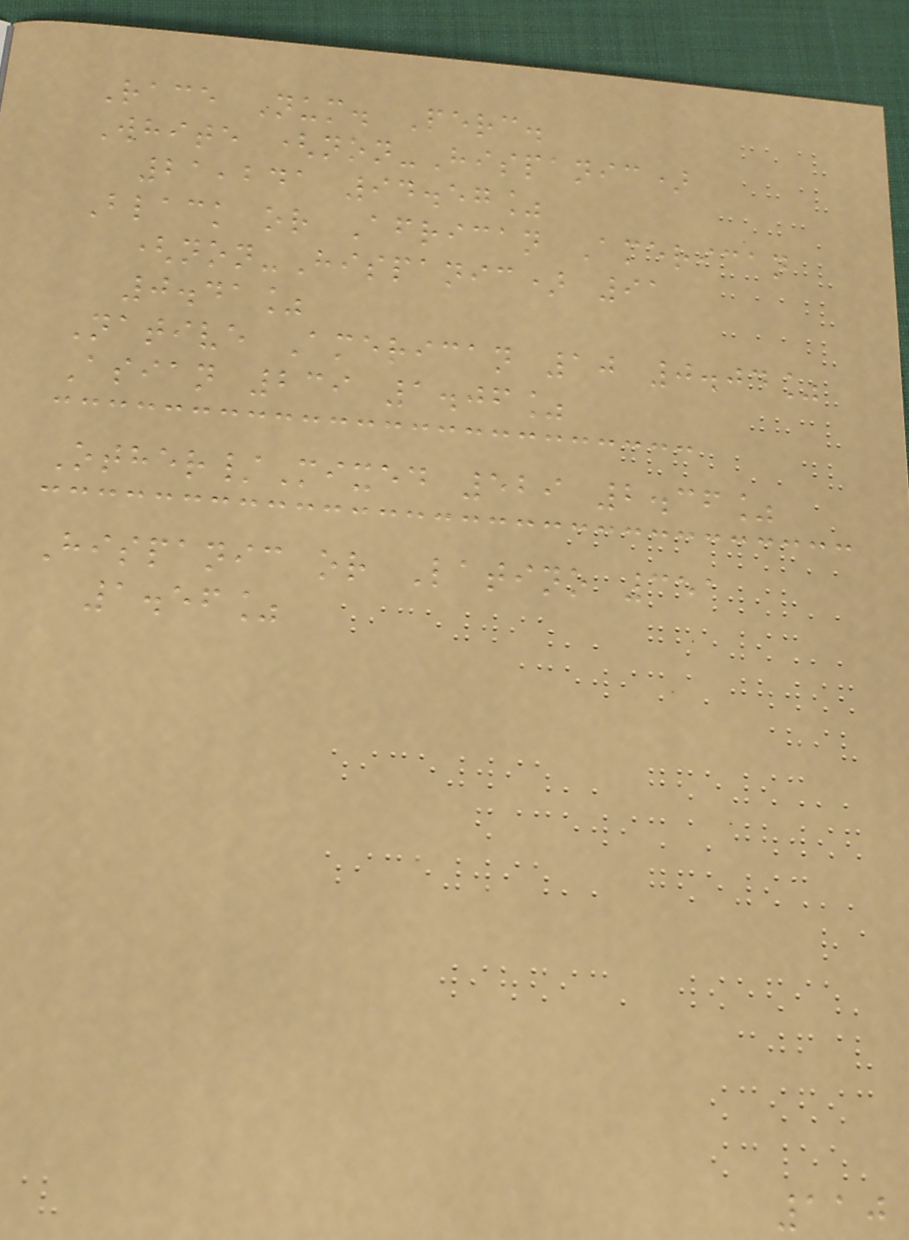Race Num. Perc.
White (non-Hispanic)
21,241 94.57%
Black or African American
(non-Hispanic) 91
0.41%
Native American 10 0.04%
Asian 239 1.06%
Other/Mixed 529 2.36%
Hispanic or Latino 351
1.56%
110
